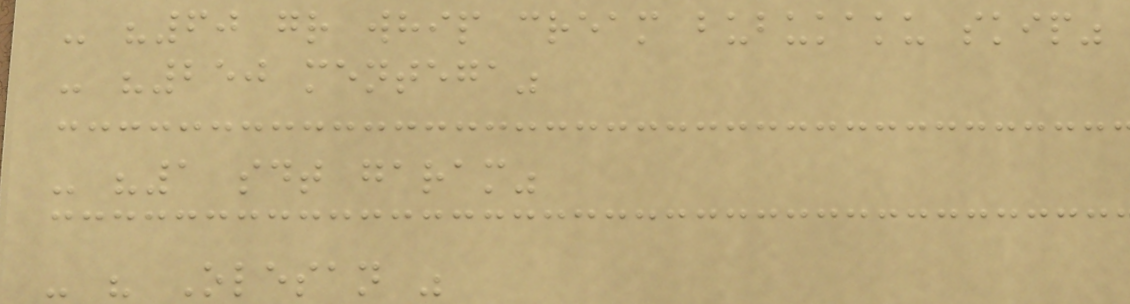- "60 gr whip cream bubukaku skip"
- "250 mentega"
- "1 sdt garam"
- " Olesan "
